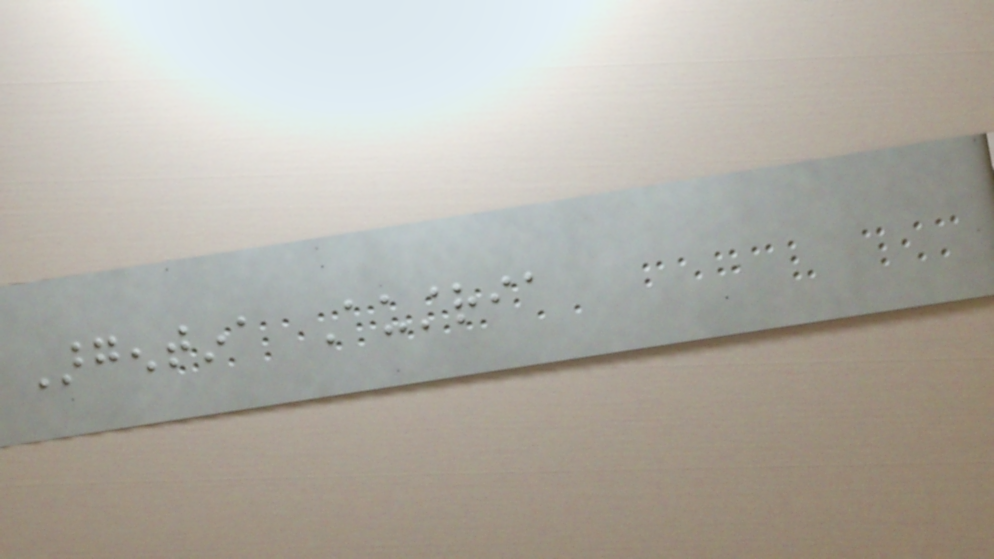Argentina Austria
